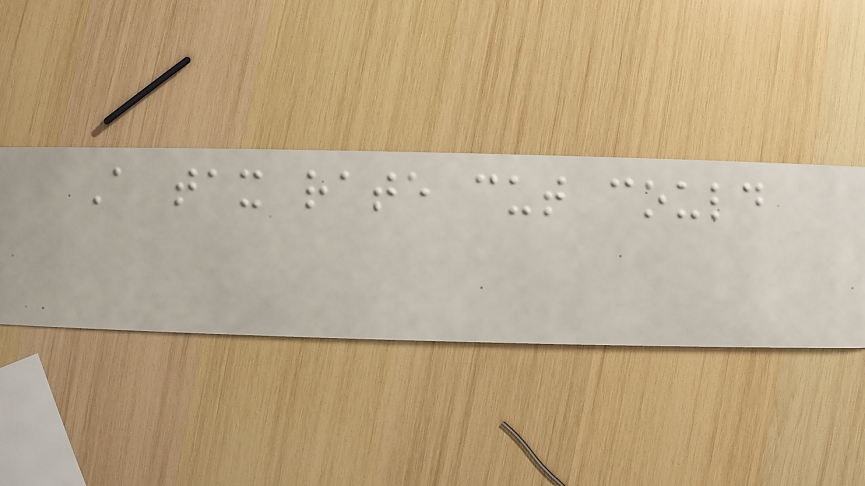A tax rate cut could
